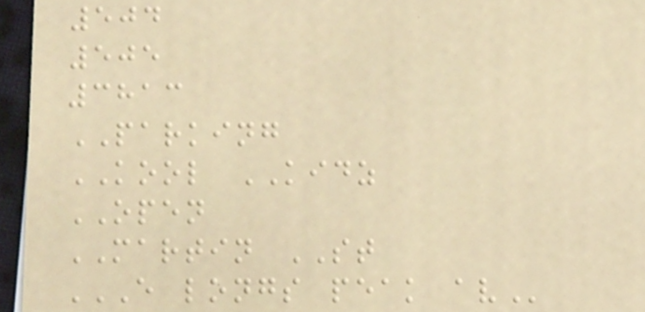504
505
3813
PARKING
KOOL KIDZ
OPEN
MARTIN ST
E LONGS PEAK AV
